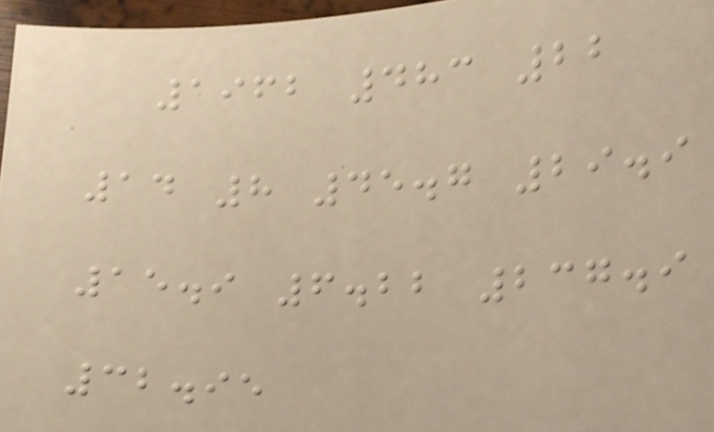1962 483 22
14 8 45.7 29.9
15.9 6.22 237.9
32.95
